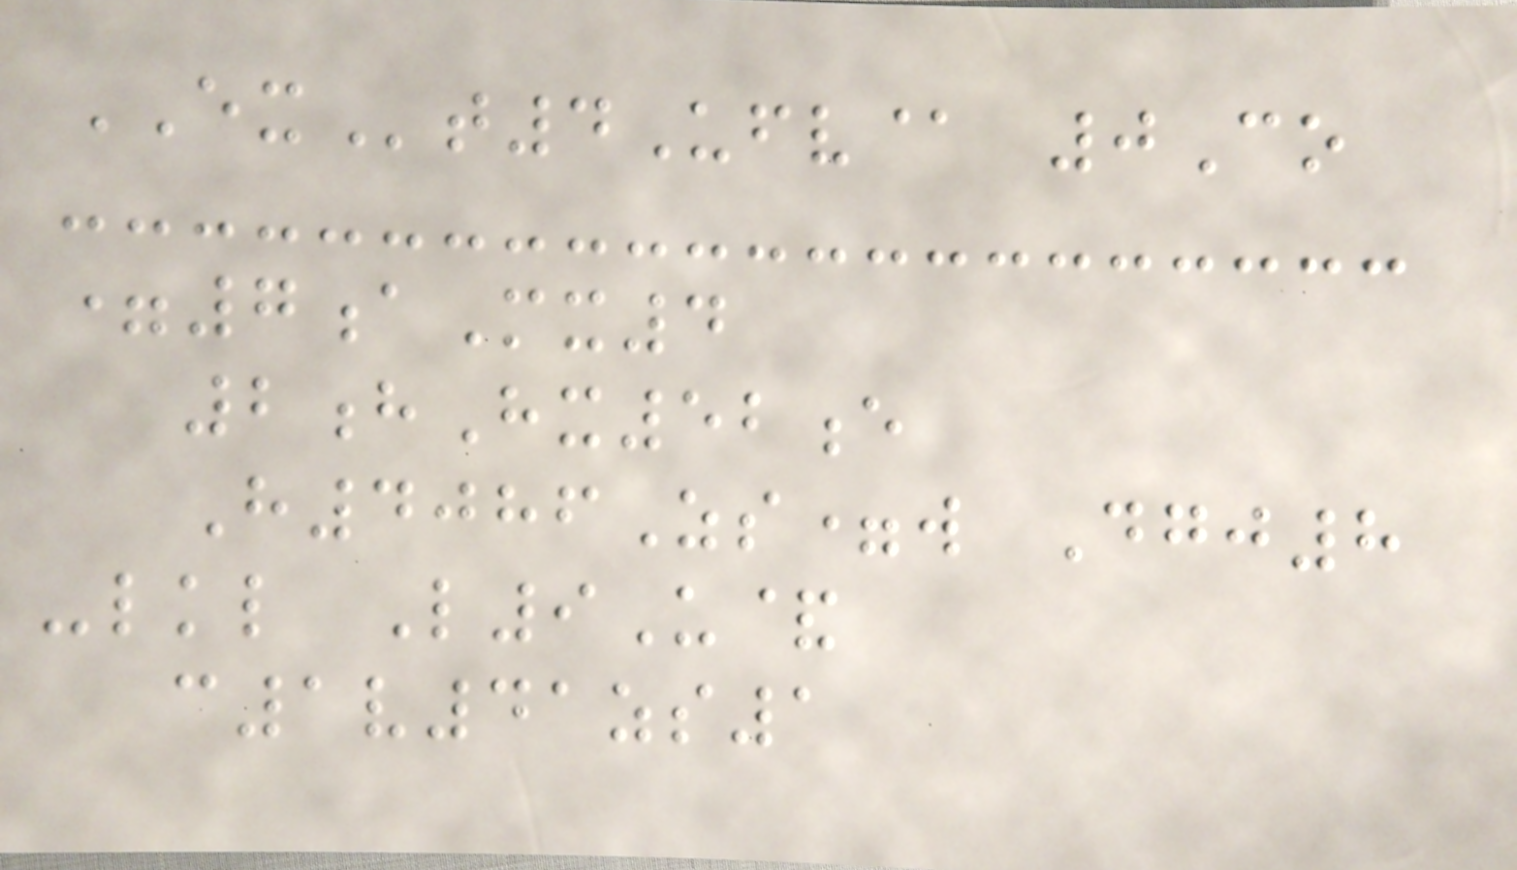EXt4Ufv@ 0Co
=7aMx4
2hHx52e
H4086Zs=w Dgj8
-lkl L9U&
c1v41zs1
